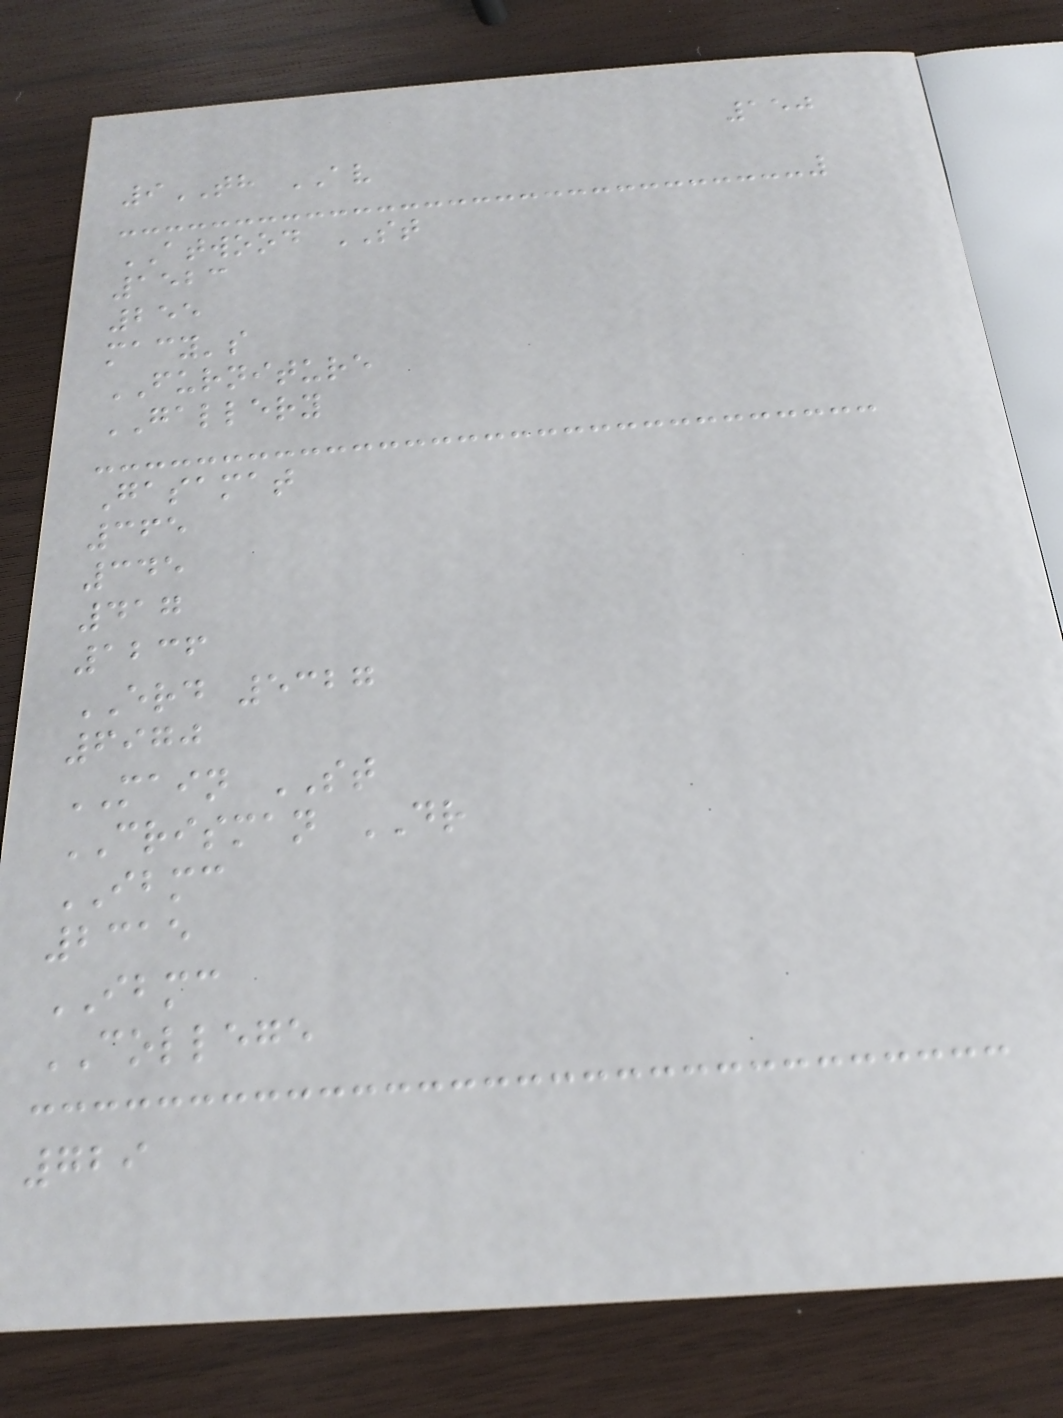150
9TH AV
ATWOOD ST
1523
255
macy's
FURNITURE
GALLERY
Gasamat
365
345
417
1236
ERD 5327
6970
MAIN ST
CRISMAN DR
IBMC
2315
IBMC
COLLEGE
729
